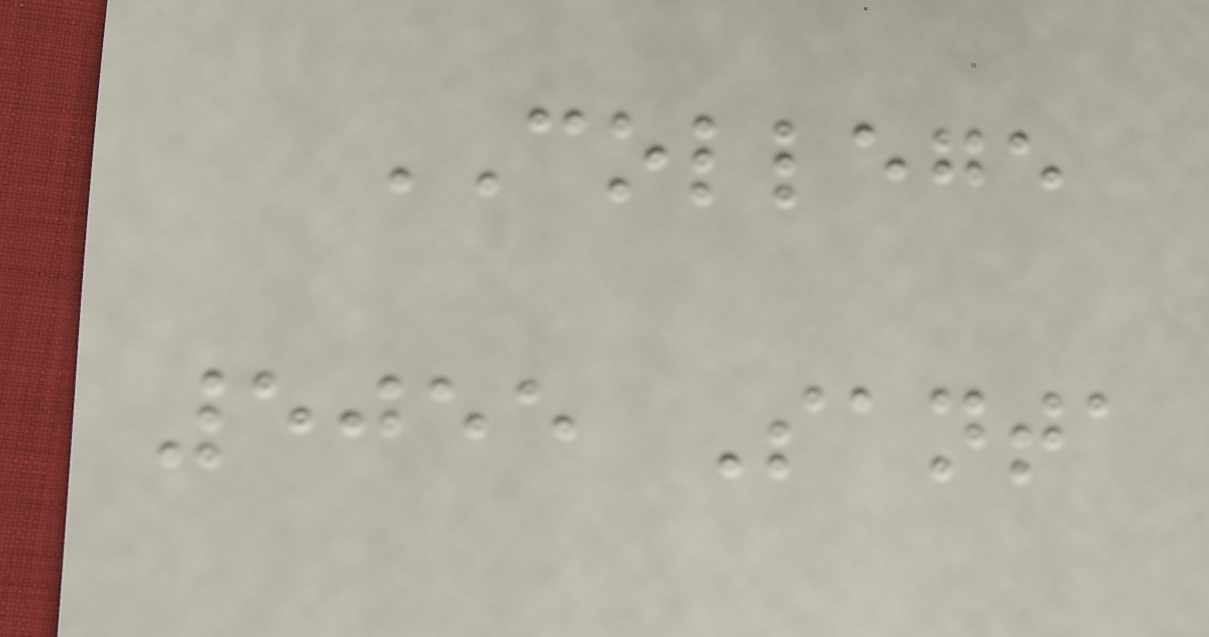COLLEGE
5055 Santa
